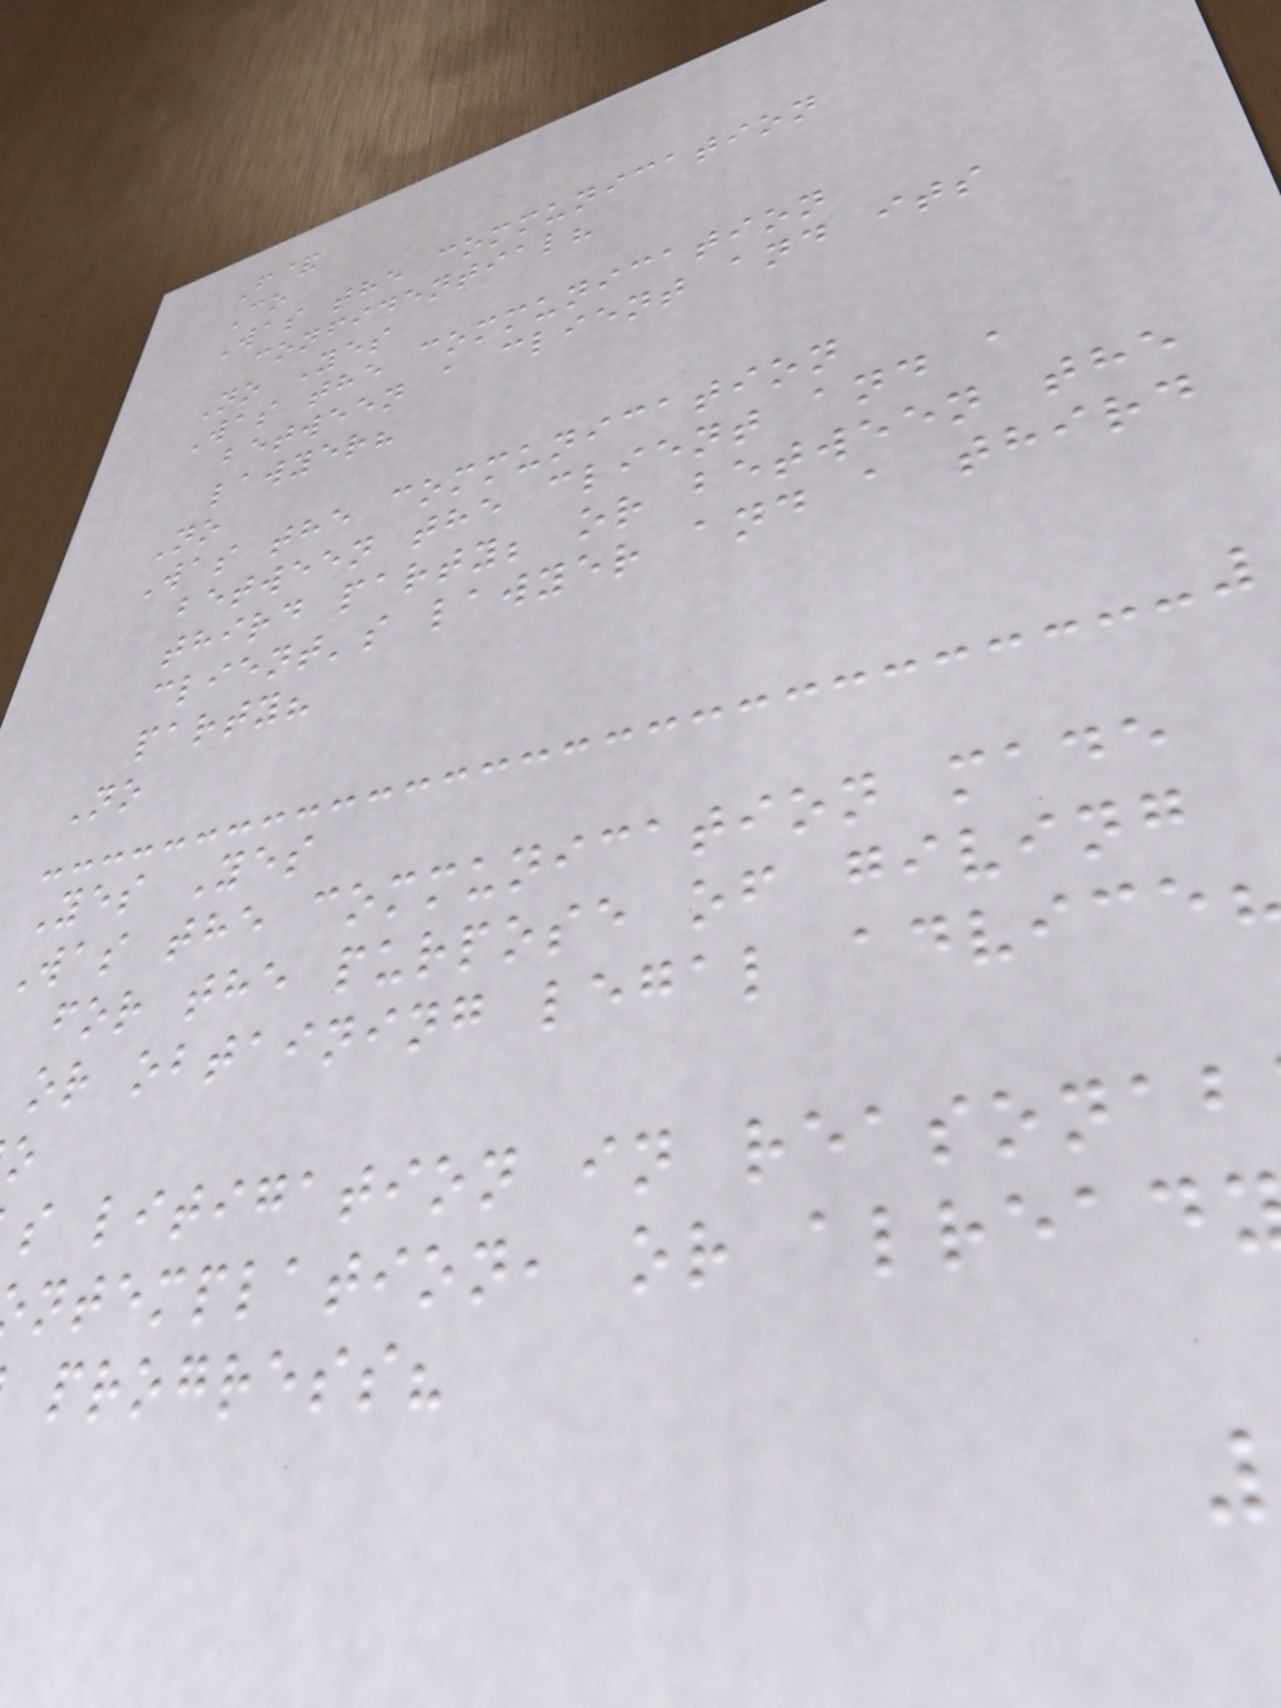F&
Co
Was the communication
confidential?
No Yes
Was the communication
between a client and its
lawyer?
No
Was the communication
between the client and a
third party; or between the
client's lawyer and a third
party?
No
Yes Yes
Was the communication made
for the purpose of giving
or obtaining legal advice
s litigation in reasonab
ntemplation, or alread
progress?
